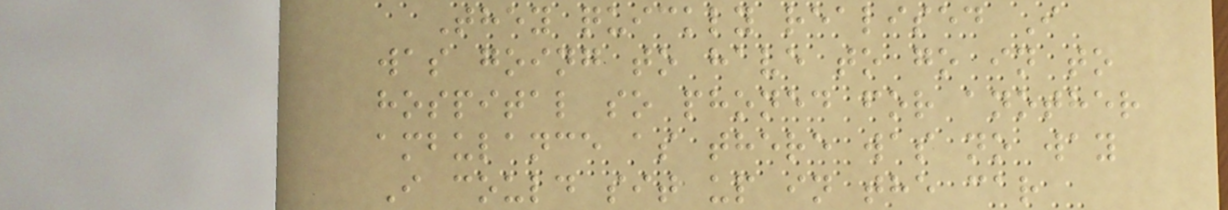They quickly realised I
was going to have to go in to
hospital so phoned for another
ambulance as there was no way
I could sit up in the car
